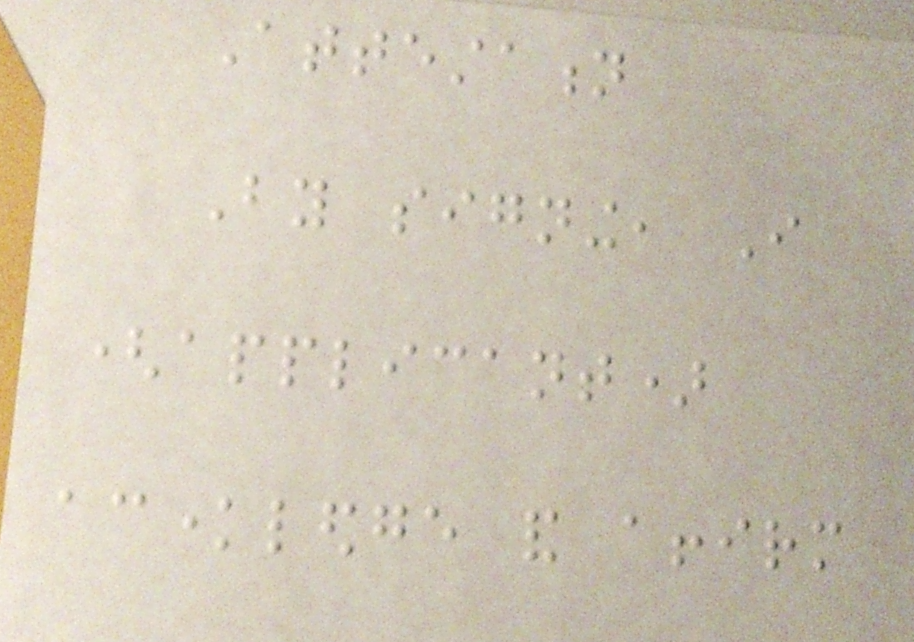Attestation
By signing, I
(applicant)
acknowledge and affirm
